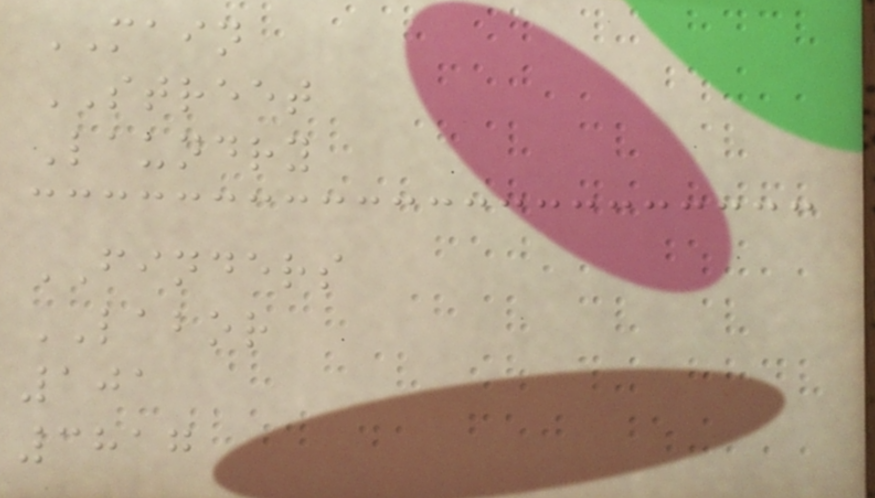MAIN
STREET
Laundry
FINDERS
LABOR
101
3817
